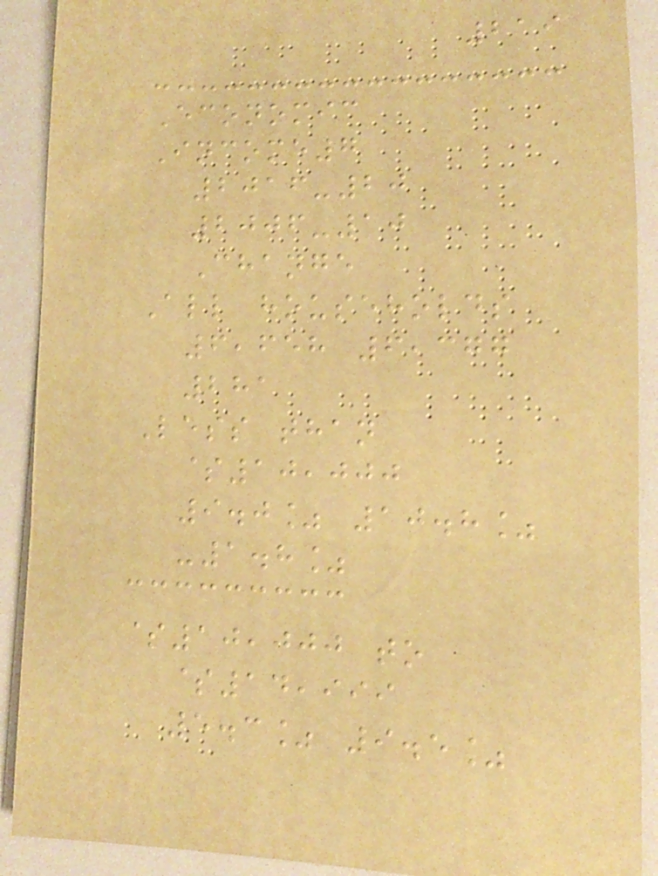219
Economic
Income7
2016-20
2006-10
Change
All households
6,658 6,377
281
Less than
$10,000
9.0% 10.8%
-1.8%
$10,000 to
$14,999
5.3% 9.5%
